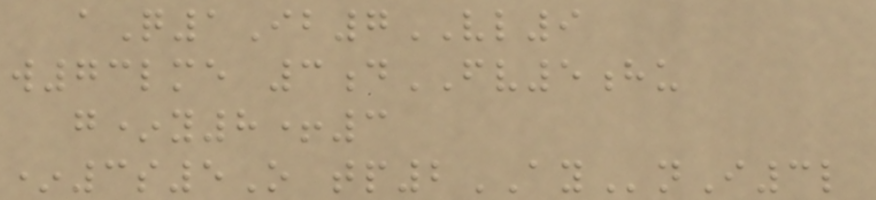aQ1Ib7VL9
w73lme 3dFV5hu
g*y8+3
*3s5O tp2AYnI3l
